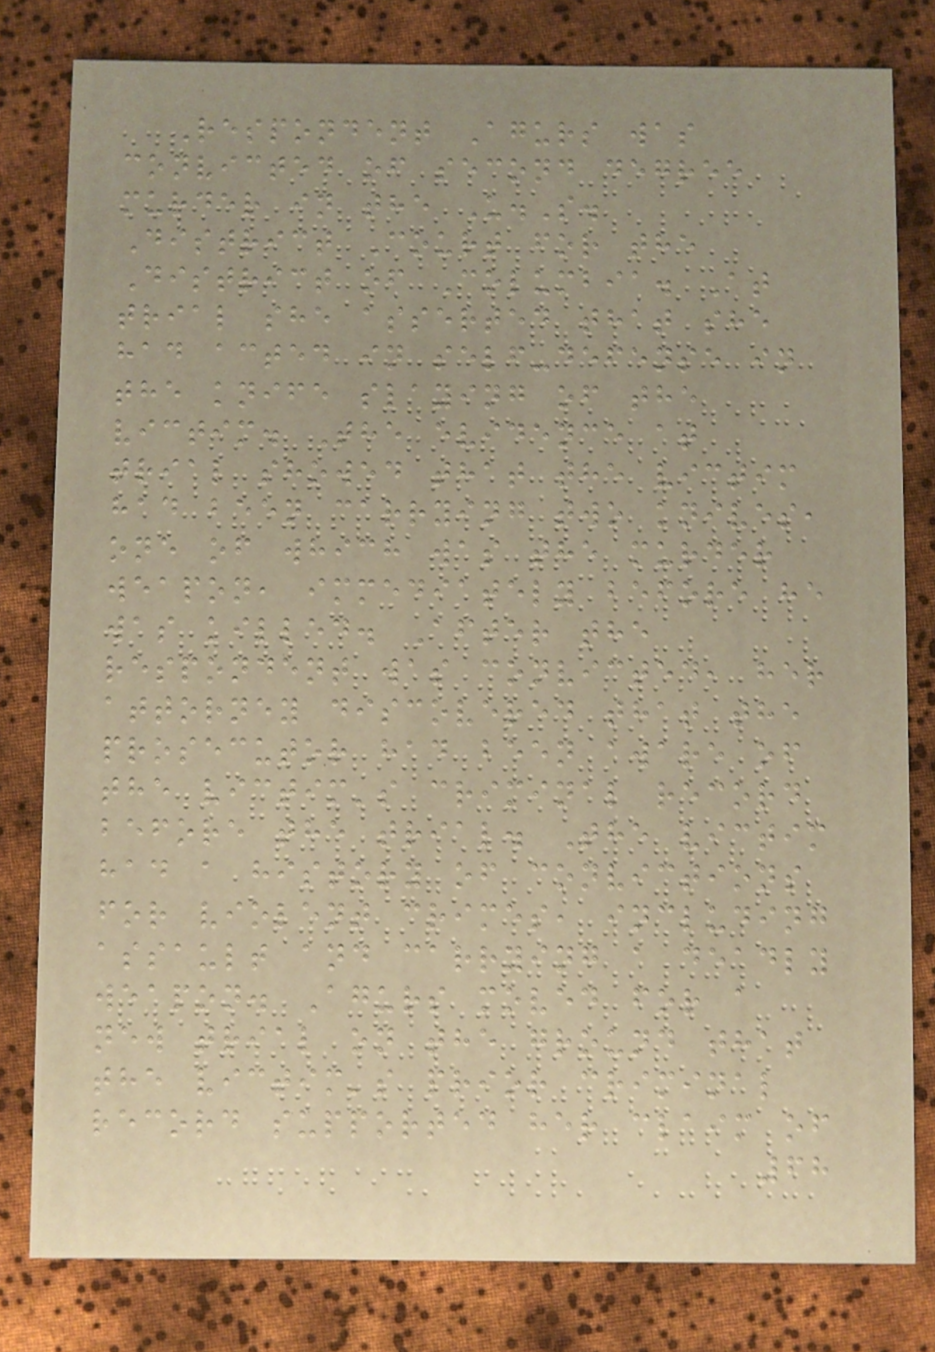Respondent Agurs was
convicted of second degree
murder in the U.S.
District Court for the
District of Columbia. At
trial she asserted that she
had acted in self-defense in
the knife slaying of the
victim. The evidence at
trial showed that the victim
had been carrying two knives,
one of which was the murder
weapon, immediately before he
was killed. After the
respondent was convicted, her
attorney discovered that the
prosecutor had been aware of
the victim's criminal record
before the trial. The victim
had a history of convictions
for violent crimes, including
assault and carrying a deadly
weapon. Agurs moved for a
new trial on the ground that
the victim's prior criminal
record supported her claim of
68
